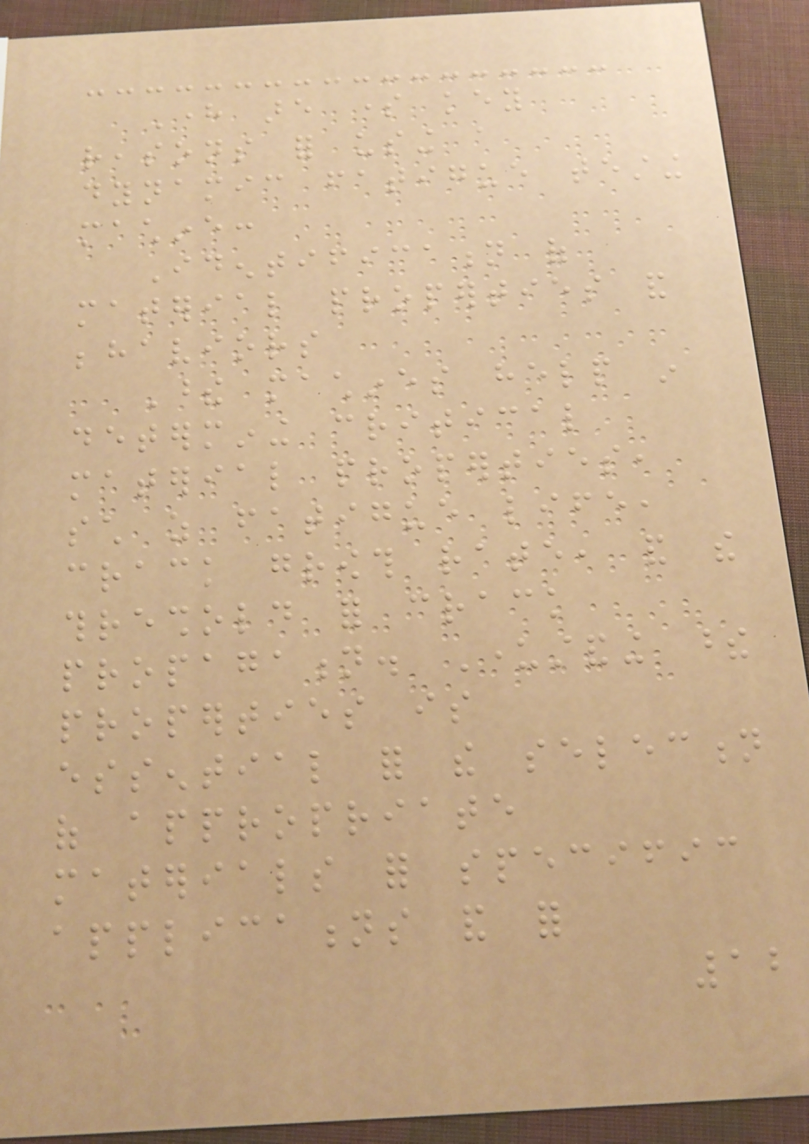Here are some key
reasons for using a
dynamic fatigue testing
machine:
Identification of
material properties and
behaviors
These machines help in
determining critical
material properties,
such as fatigue life,
crack growth rate, and the
threshold for crack
propagation. Understanding these
properties is
essential for the selection
of appropriate
materials for specific
applications and for
12
